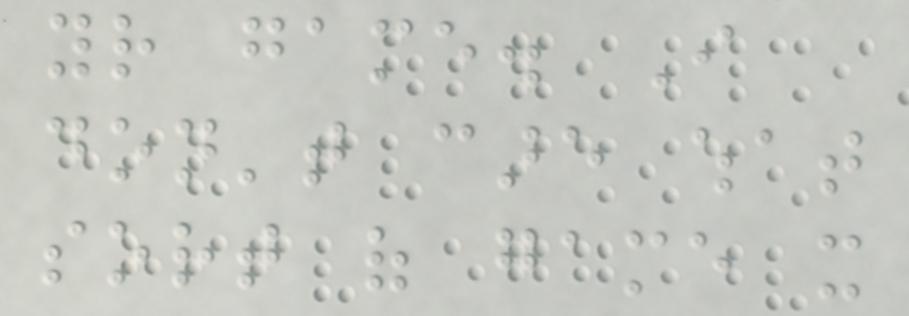your game. I
don't care what
sort of game it
